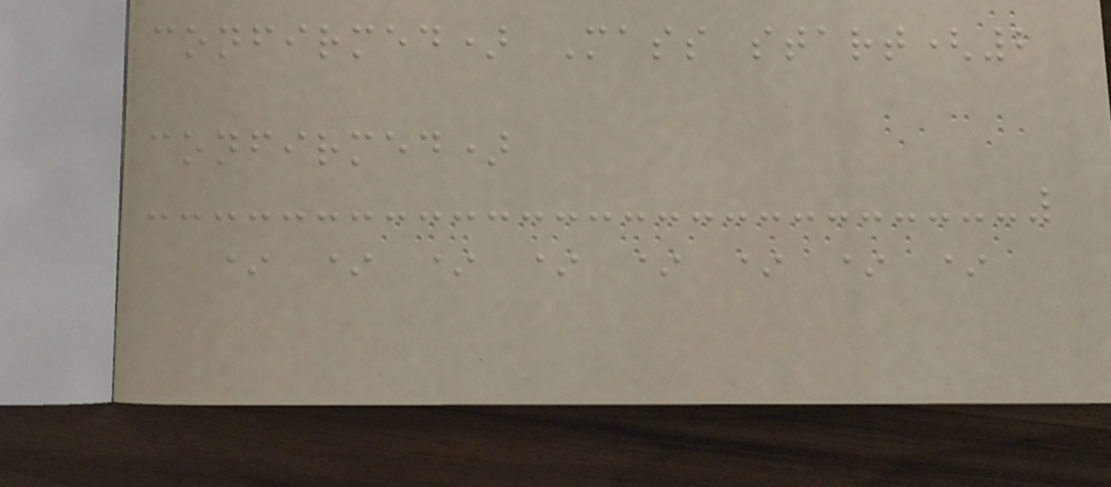confirmed) Mass start(2
confirmed)
* * * * * * * *
